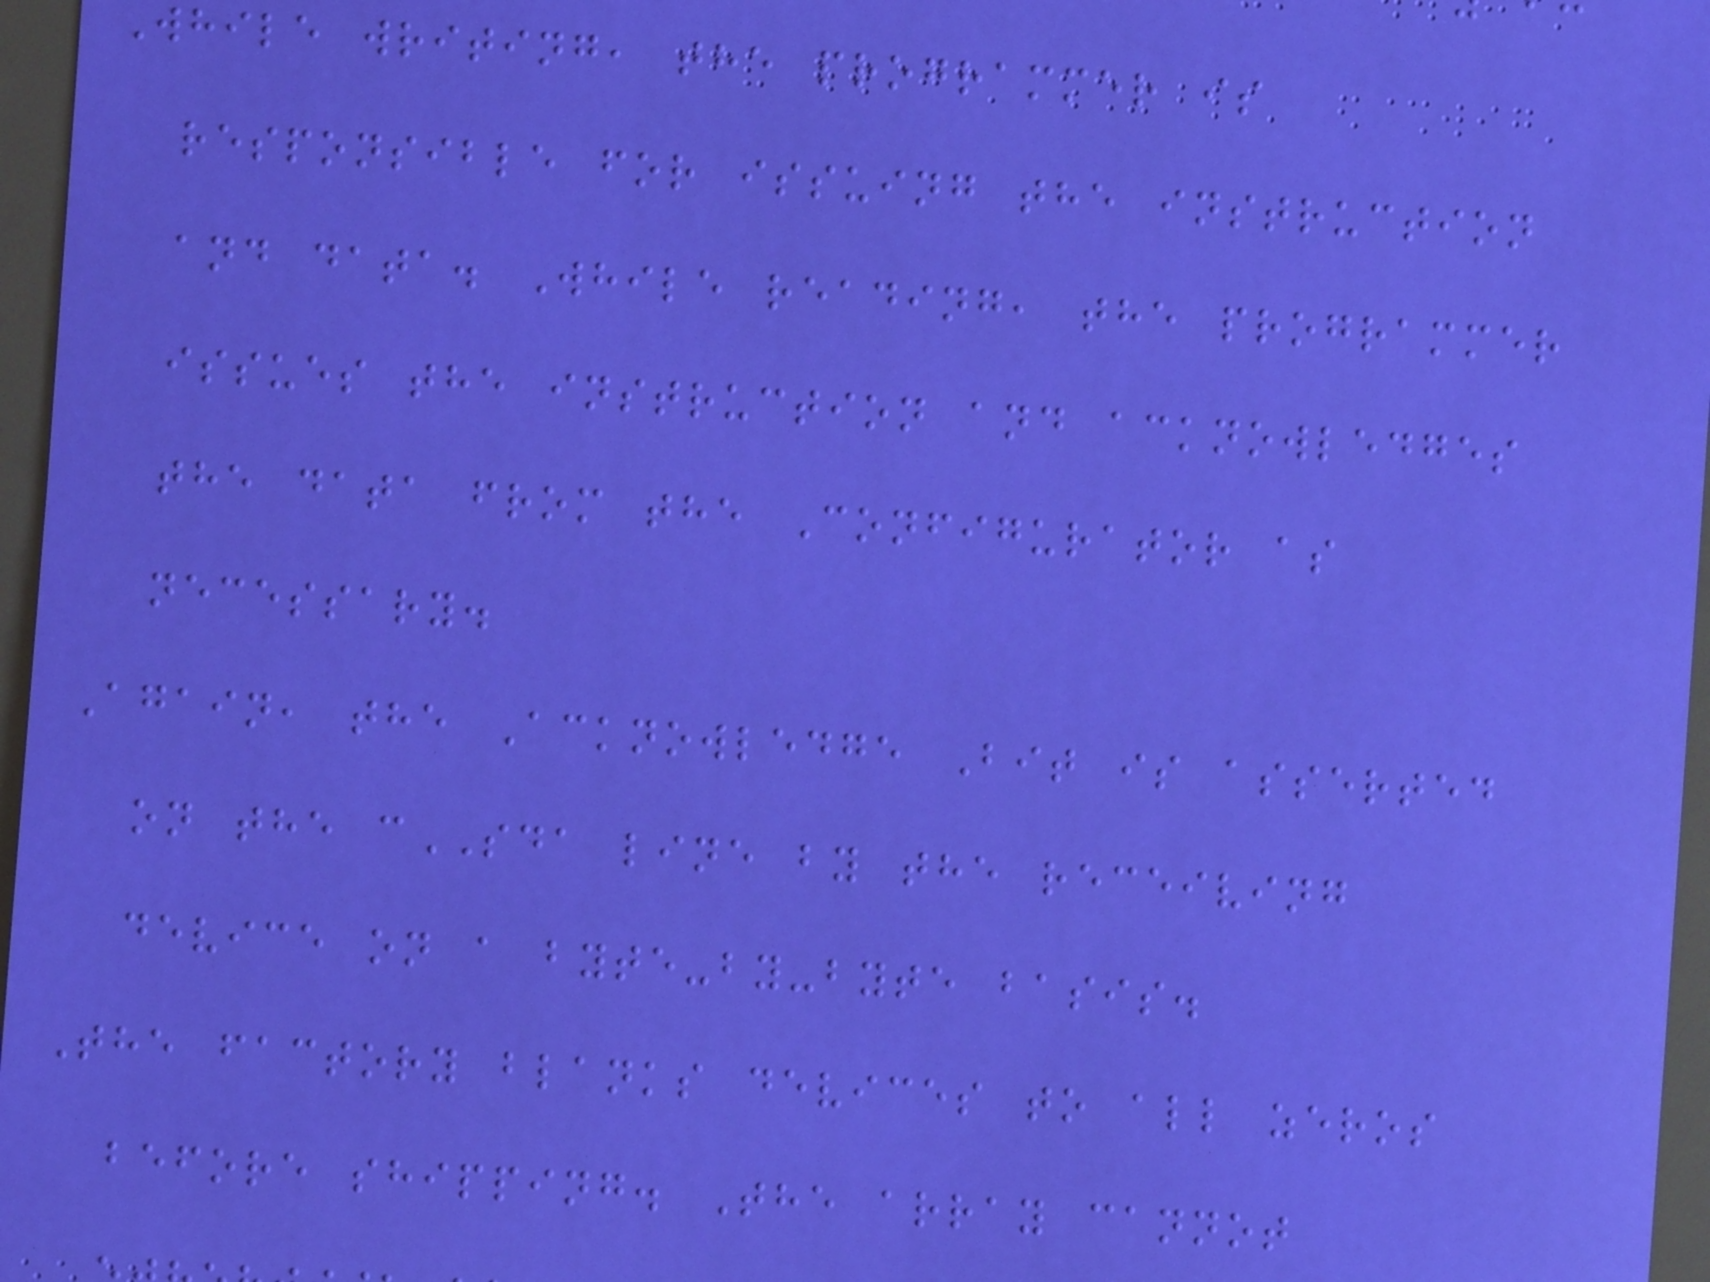While writing, the programmer is
responsible for issuing the instruction
and data. While reading, the programmer
issues the instruction and acknowledges
the data from the Configurator as
necessary.
Again, the Acknowledge Bit is asserted
on the cSDA line by the receiving
device on a byte-by-byte basis.
The factory blanks devices to all zeros
before shipping. The array cannot
